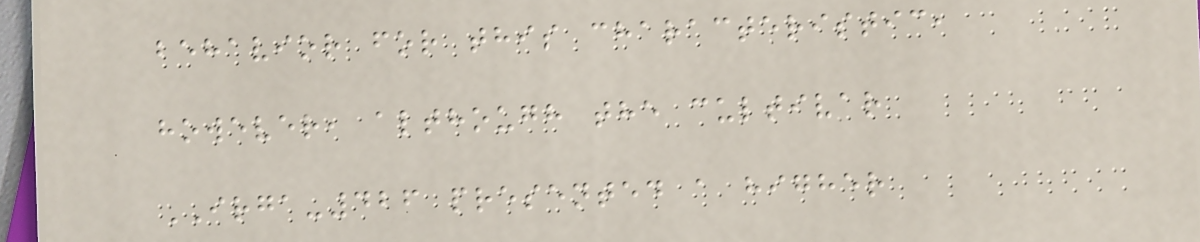behavior for this characteristic,
however, although the cultivar
IRGA-426 presented a higher
